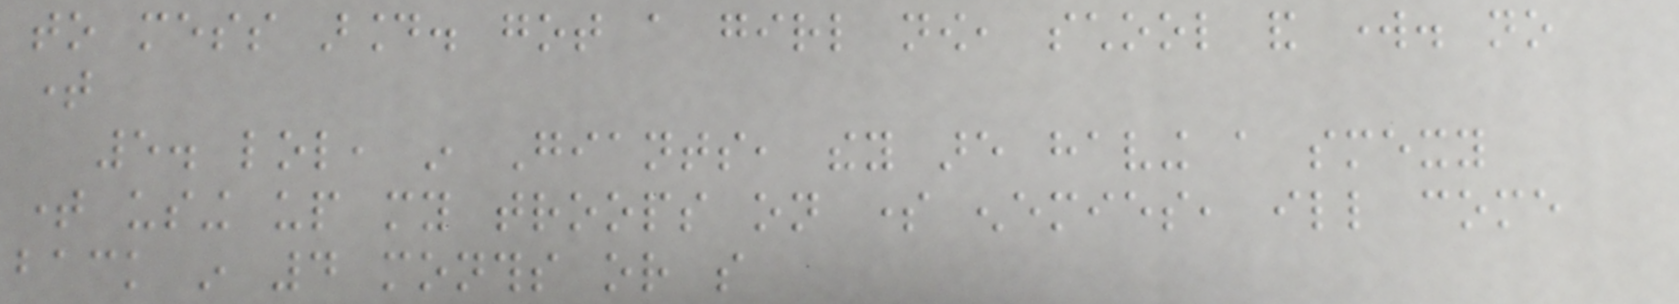to mess around. got a girl now, school and work. no
time
5. lol, in Giants, they are having a smexy
time using up my troops on some enemies, ill come
back in 4 months or so
